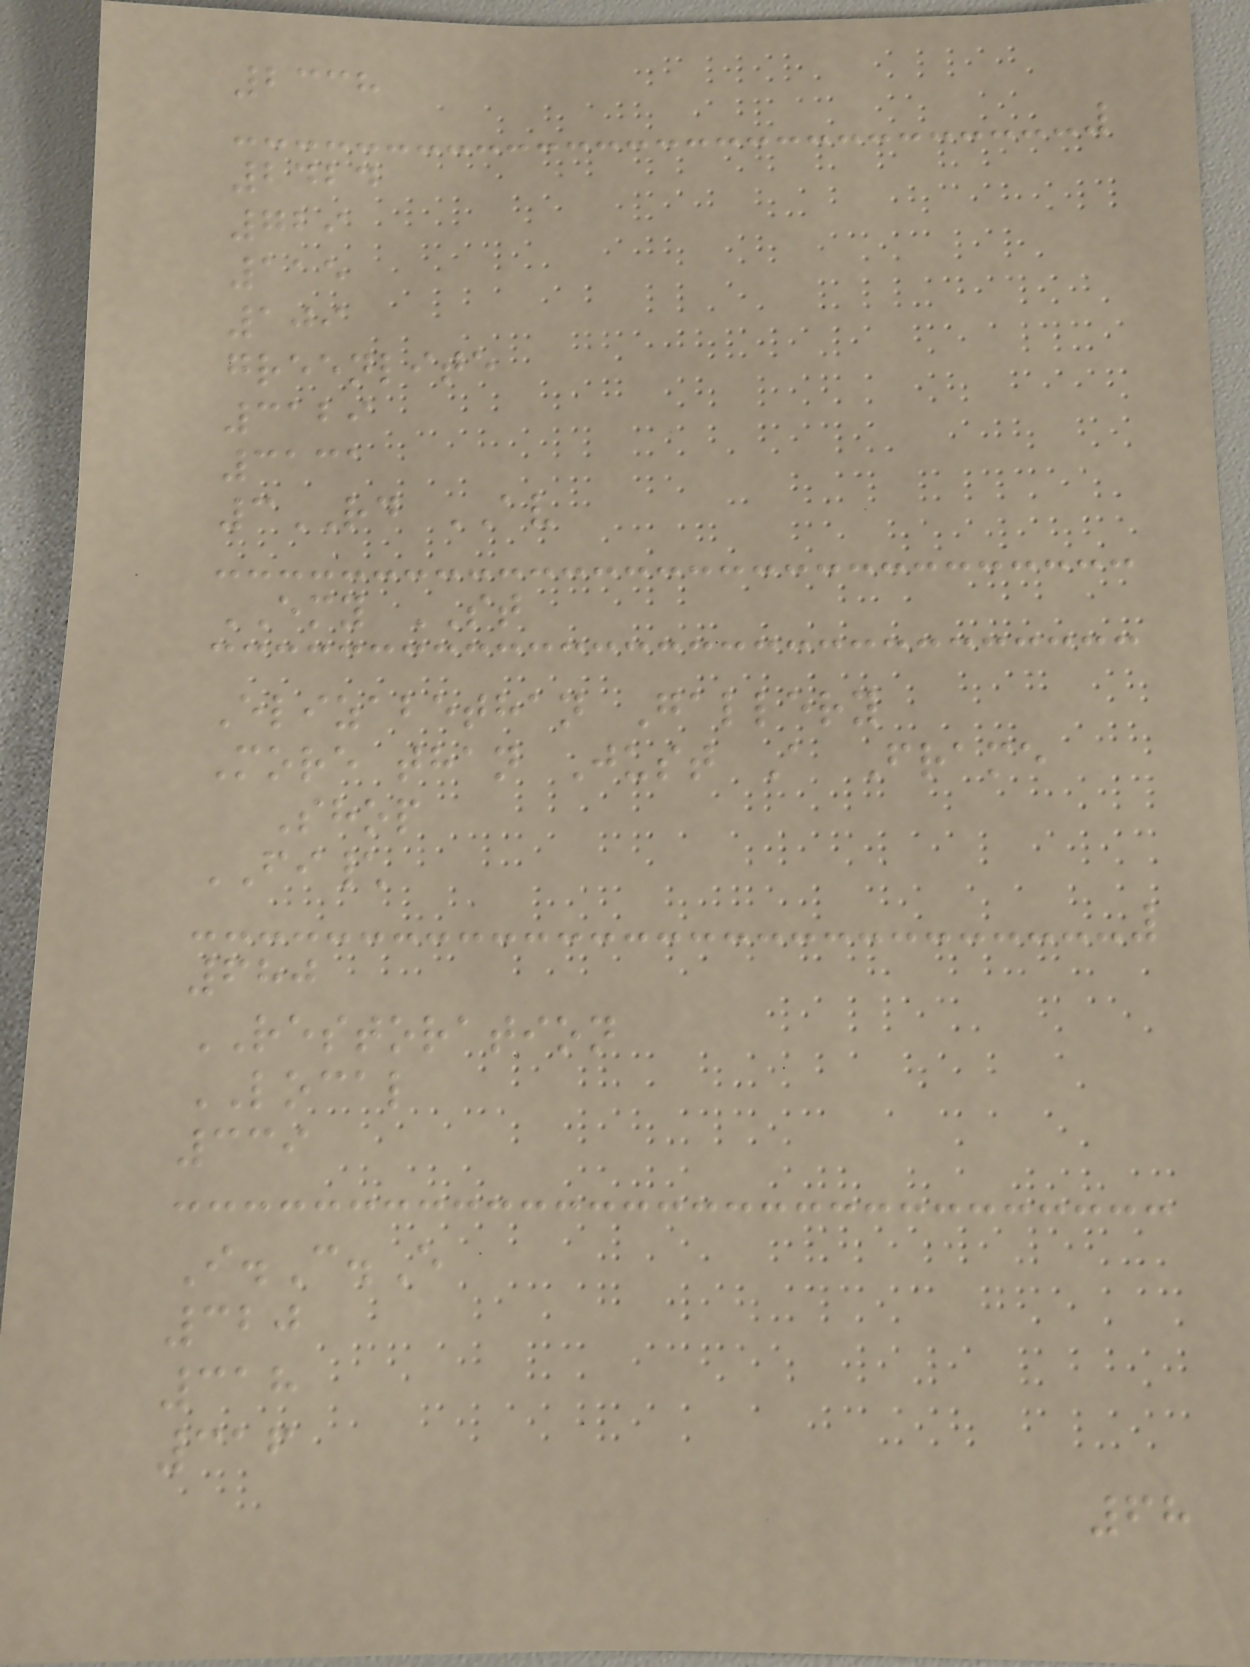2338
2424
729
115
109
greenlite
3129
3131
3RD AV
EMY ST
Elizabethan Gallery
More than Just A Frame
Shop
FI\
680
RESTORATION
LOCAL
339
I.C.E
320
318
316
68
